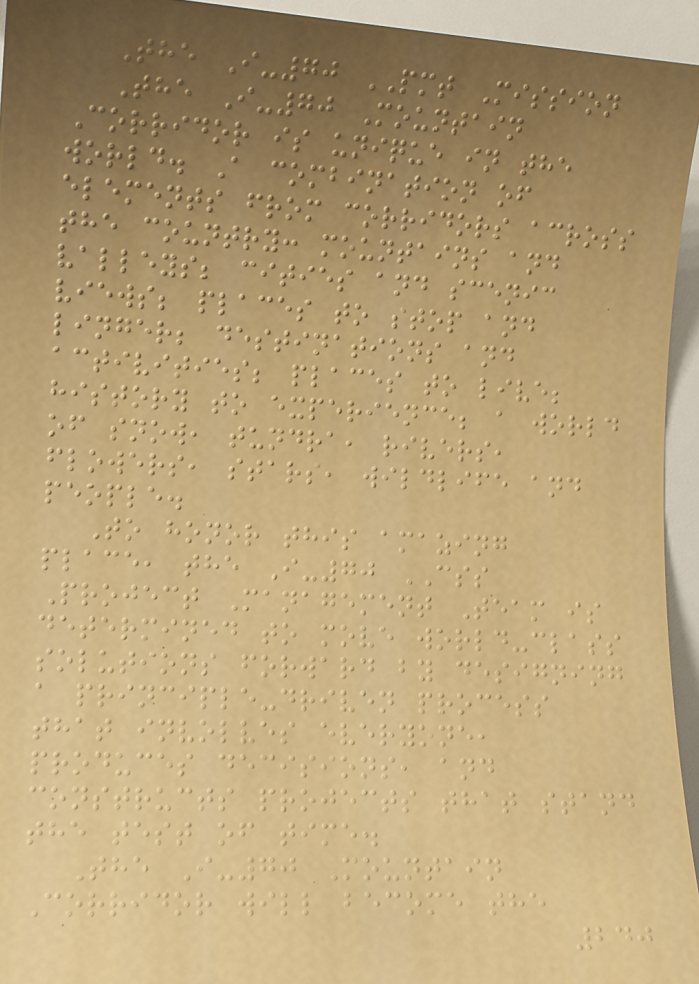The I-70 PMT Mission
The I-70 Mountain
Corridor is unique in the
world. A combination of
elements from corridors across
the country: mountains and
valleys; cities and scenic
views; places to stop and
linger; destinations and
activities; places to live;
history to experience; a world
of snow, tundra, rivers,
flowers, stars, wildlife and
people.
To honor this amazing
place, the I-70 CSS
Project Management Team is
determined to move world-class
solutions forward by designing
a principle-driven process
that involves everyone,
produces decisions, and
constructs projects that stand
the test of time.
The I-70 Mountain
Corridor will become the
240
